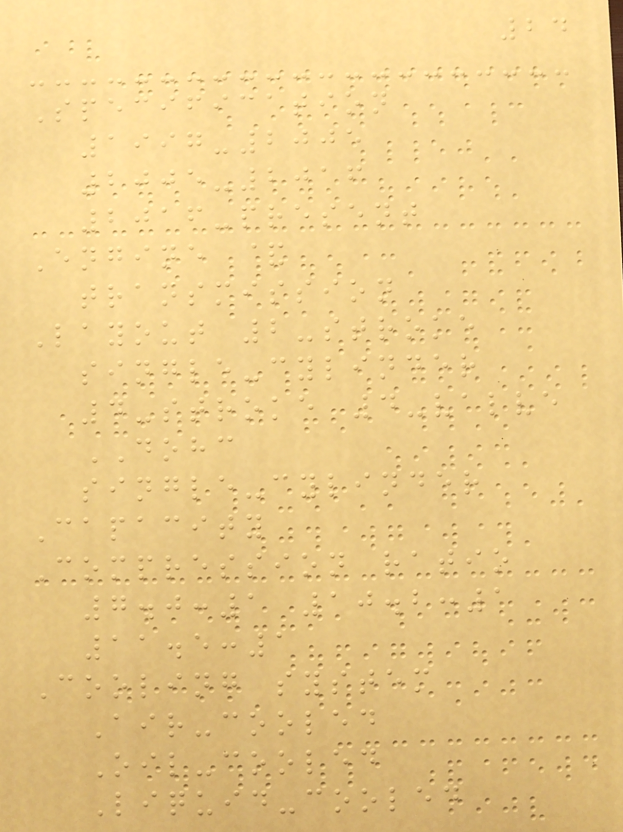24
Specification
1997-2005
2005-2016
2016-present
Engine &
transmission
Layout 2-stroke
single-cylinder
4-stroke 4-valve
DOHC
single-cylinder
Capacity
Compression ratio
7.0:1 10.2:1
11.5:1
Cooling system
Air-cooled
Oil-cooled
Liquid-cooled
